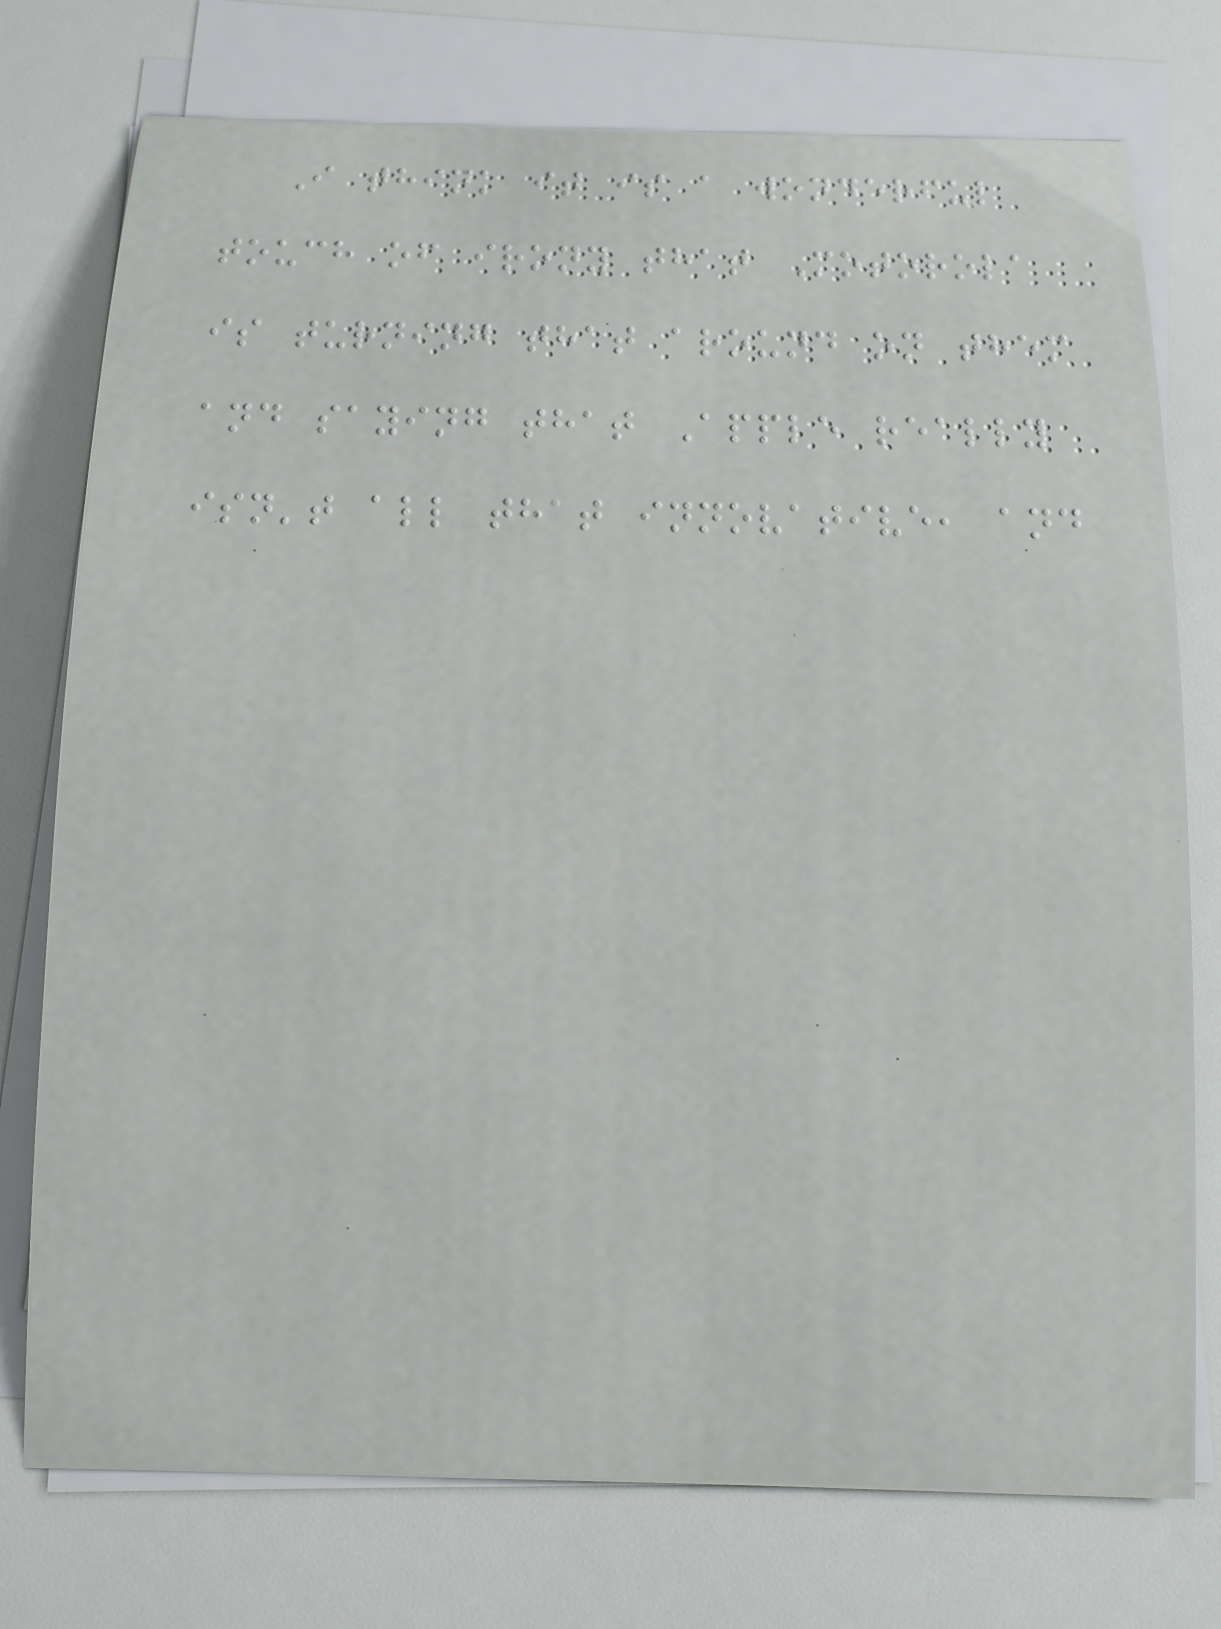I think it is a wonderful
touch of irony that Motorola
is turning that around on them
and saying that Apple really
isn't all that innovative, and
